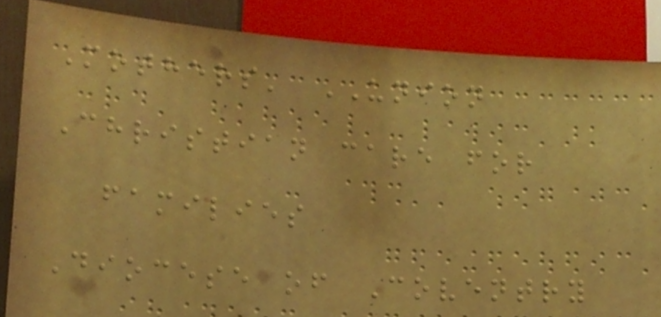Mothers' UNION
Christian care for
families
Diocese of Coventry
